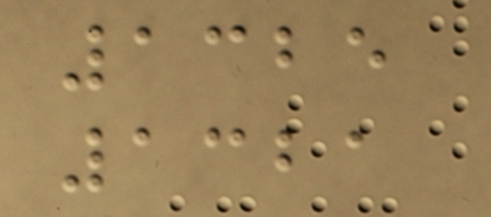1325
1321
